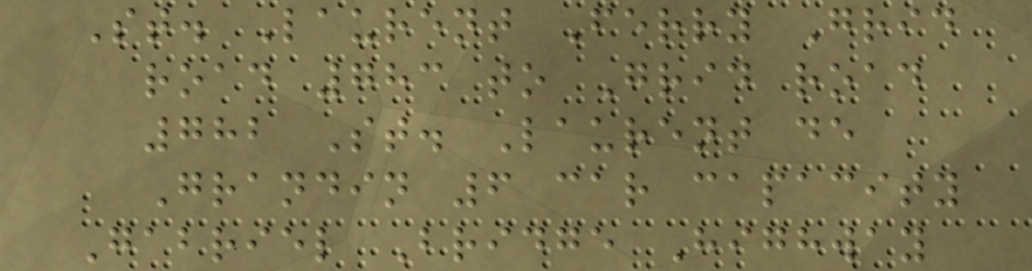St. Laurent Ferry Grid
road 783 to Grid road
782 St. Laurent de
Grandin 6 car capacity
Gabriel Bridge Highway
